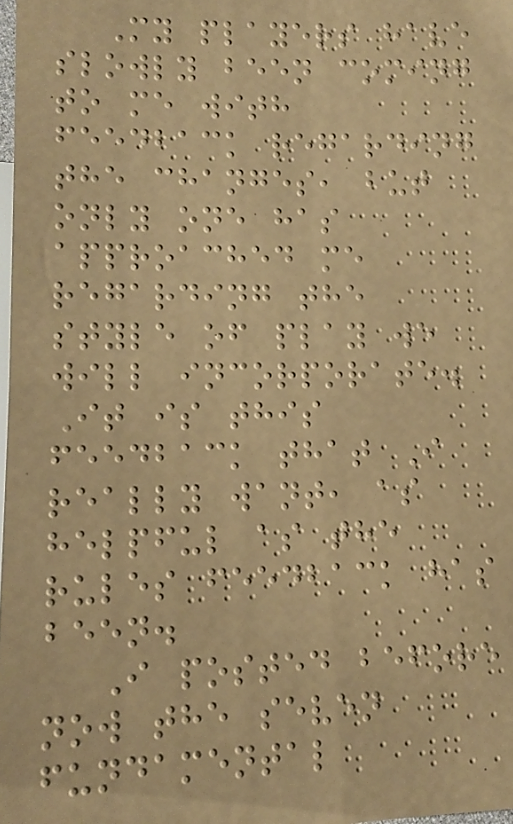My players have
slowly been coming
to me with
feedback regarding
the changes, but
only one has
approached me
regarding the
style of play we
will incorporate.
It is this
feedback that I
really want, as
helpful as the
rules feedback has
been.
I posted before
now the seven
fundamental
